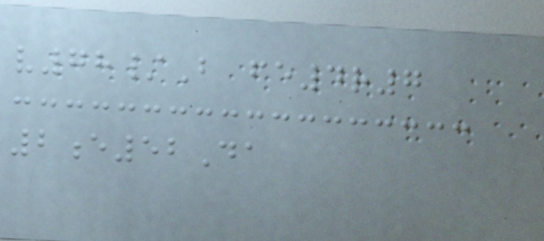v78/B fe4r7
2e52Da
